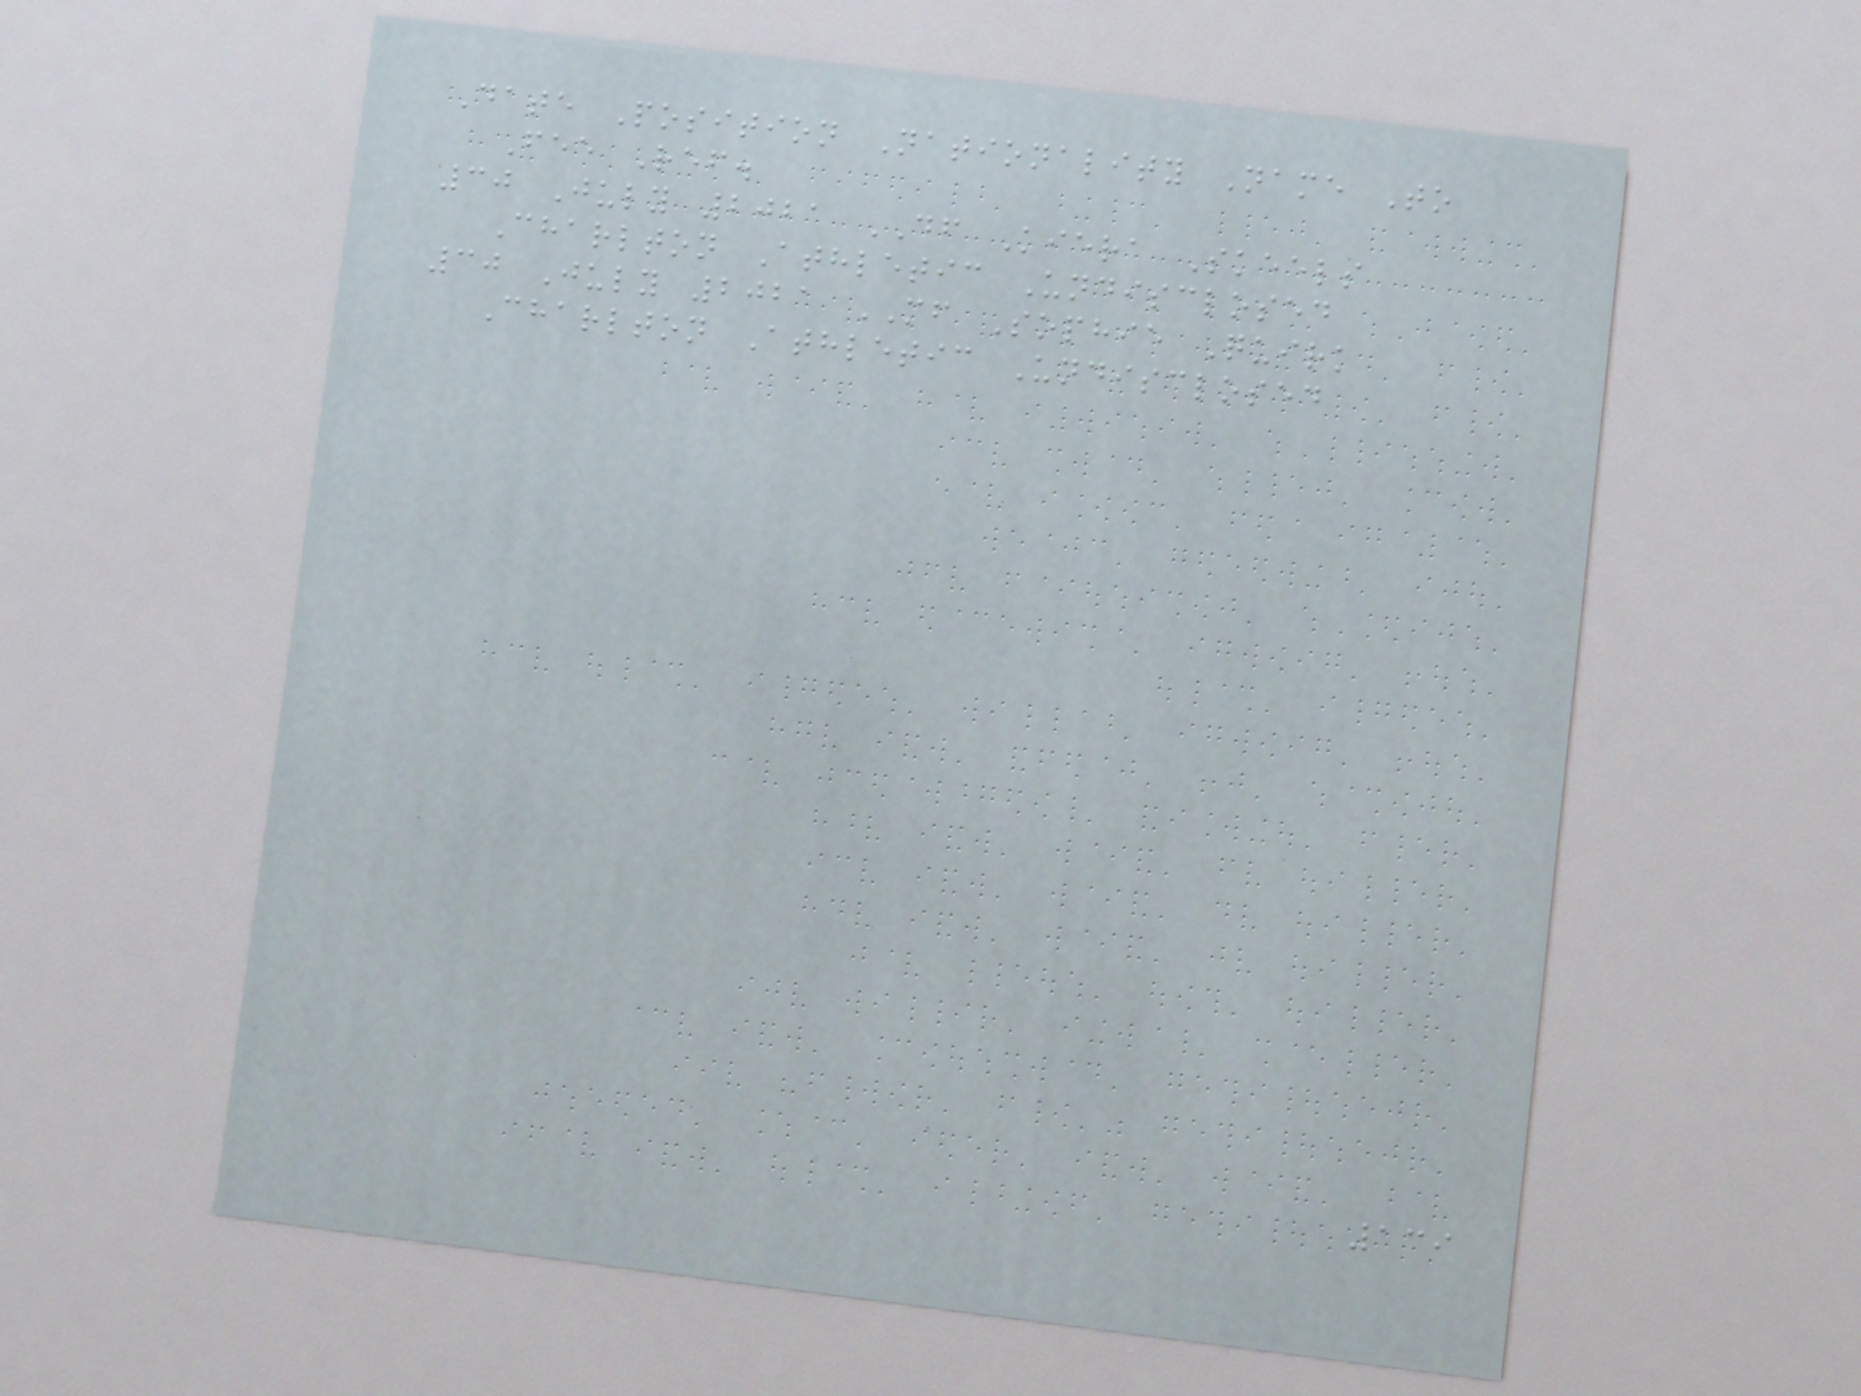Date Position Nationality Name To
Fee Ref.
30 July 2021 DF Kiera Skeels
Charlton Athletic Undisclosed
30 July 2021 MF Sophie Quirk
Charlton Athletic Undisclosed
139
